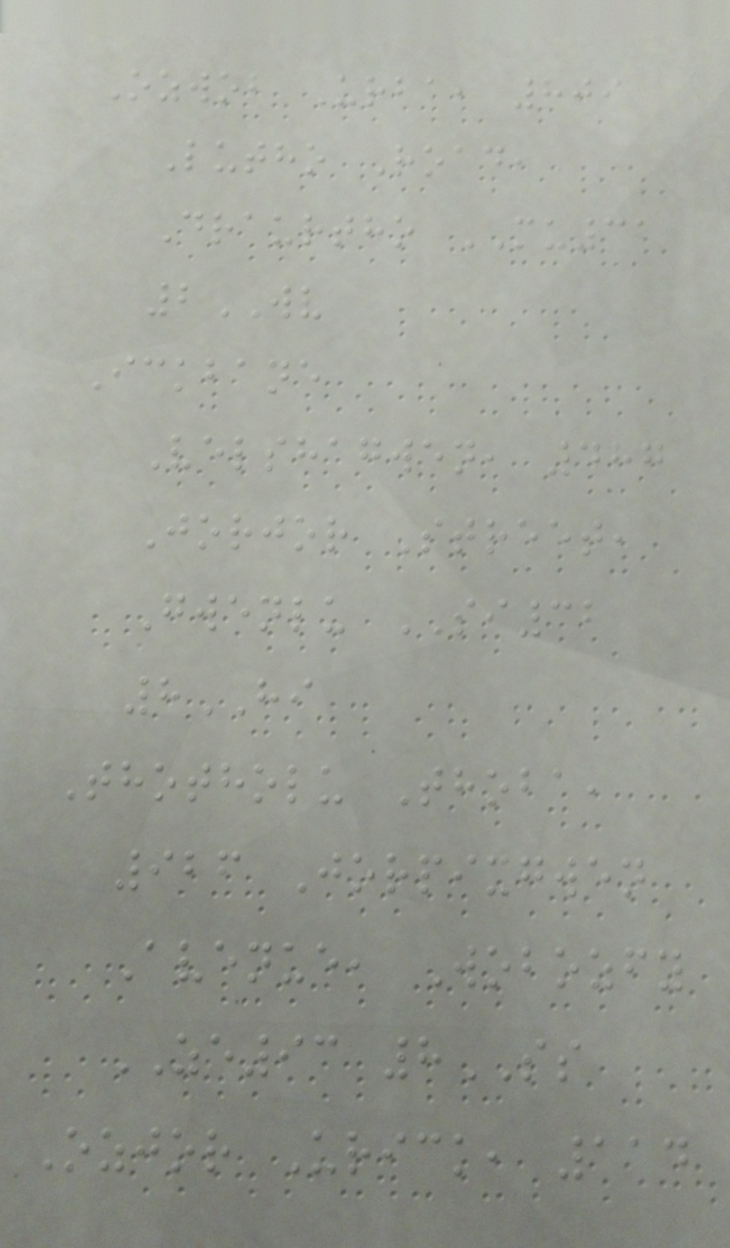Ozwob Urba, 809
Lutho Road,
Draurtho MU31
2WV
Ickbane
Velshagwen, 487
Jorjor Street,
Gwenlu SI32
8HI
Thotholu Thoba,
926 Jorpixgwen
Avenue, Wobozfy
ZE93 8SS
Ozjor Urick, 114
